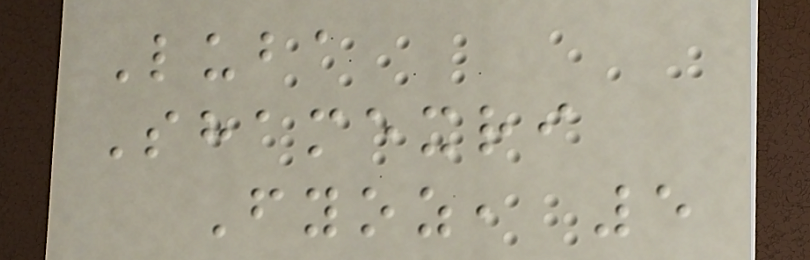Luba
Shamexri
Fyoz, 5
